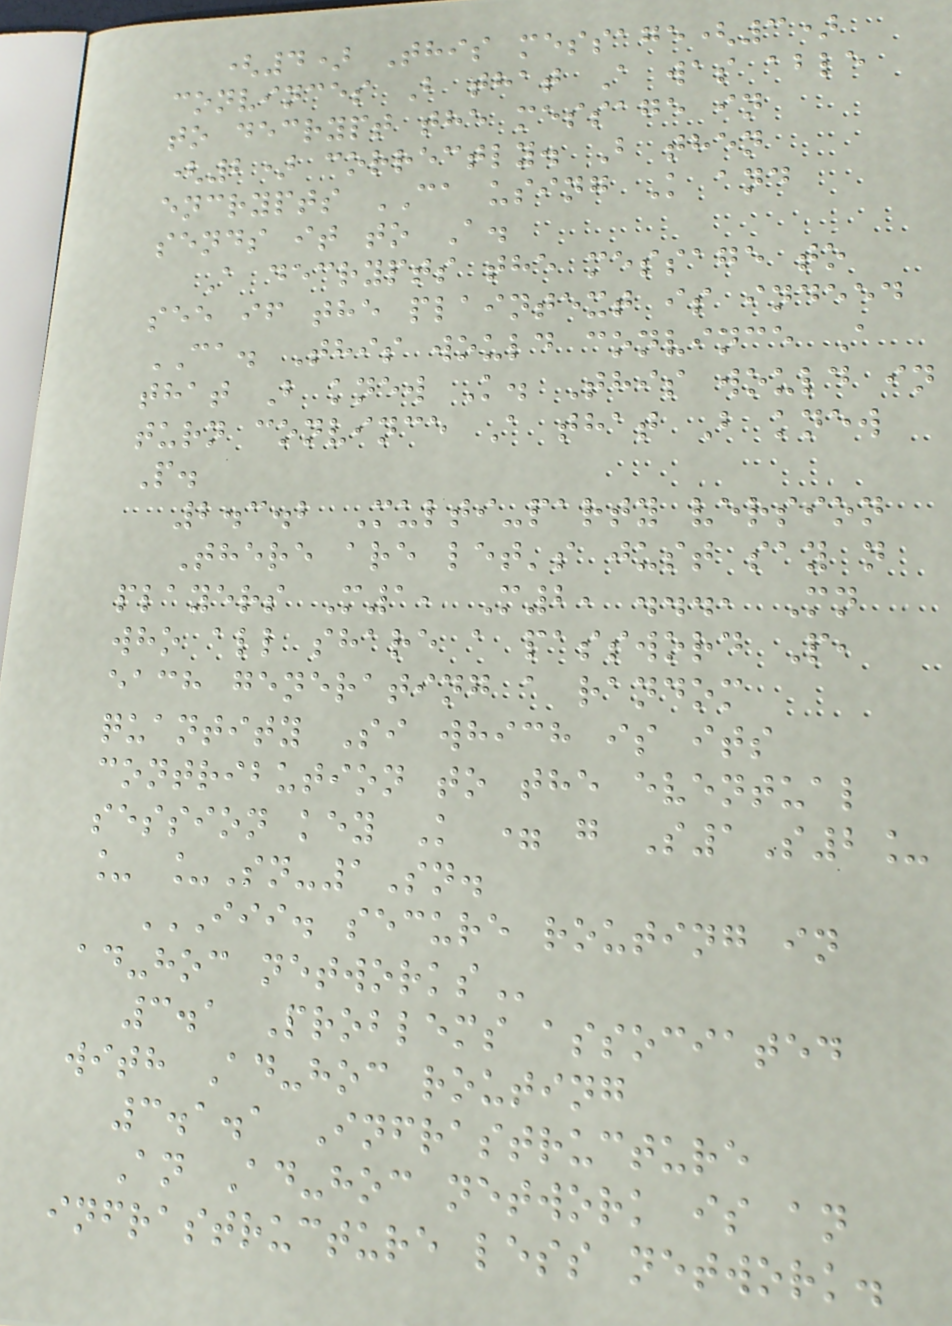(4) This message(3)
convinces B that A was able
to decrypt the message in
(2) correctly. B then
encrypts CA using K and
sends it to A.
A decrypts the message to
see if the plaintext is indeed
CA. This would convince A
that B knew K. This would in
turn convince A that B knew
P.
2.3.2 Multi-party version
There are let's just say n
players M1, M2, ..., Mn
who all share a password P,
each generating a random
quantity Si which is its
contribution to the eventual
session key K = g S1S2_
_ _Sn-1Sn.
III. SECURE ROUTING IN
AD-HOC NETWORKS
3.1 Problems associated
with Ad-hoc routing
3.1.1 Infrastructure
An Ad-hoc network is an
infrastructure less network.
